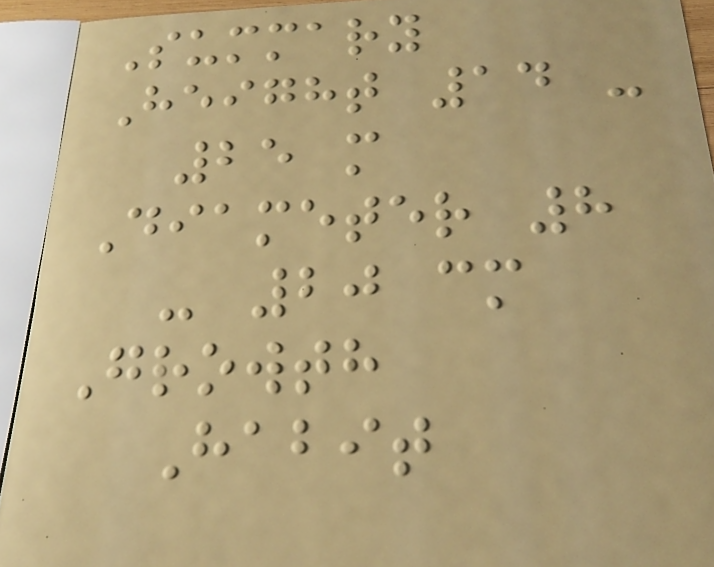Summary
Height 14 -
25 m
Diameter 8
- 20 cm
Growth
Habit
